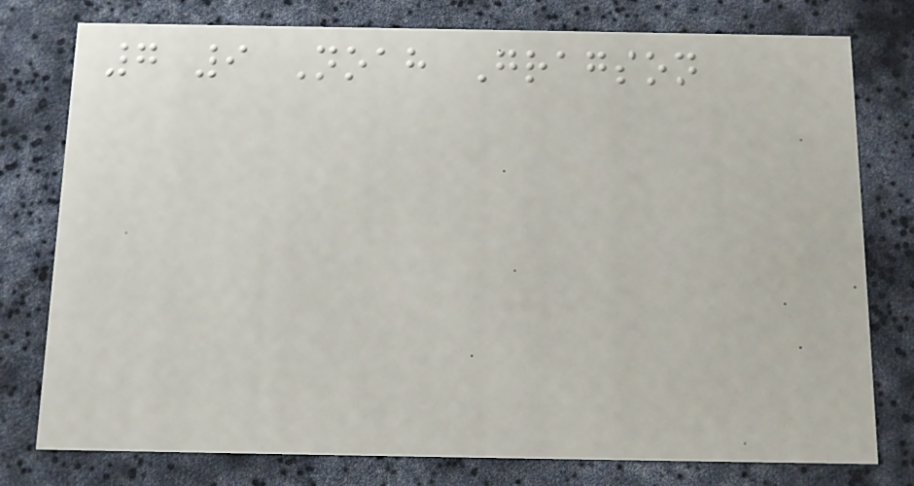7 9 Noah Gragson
